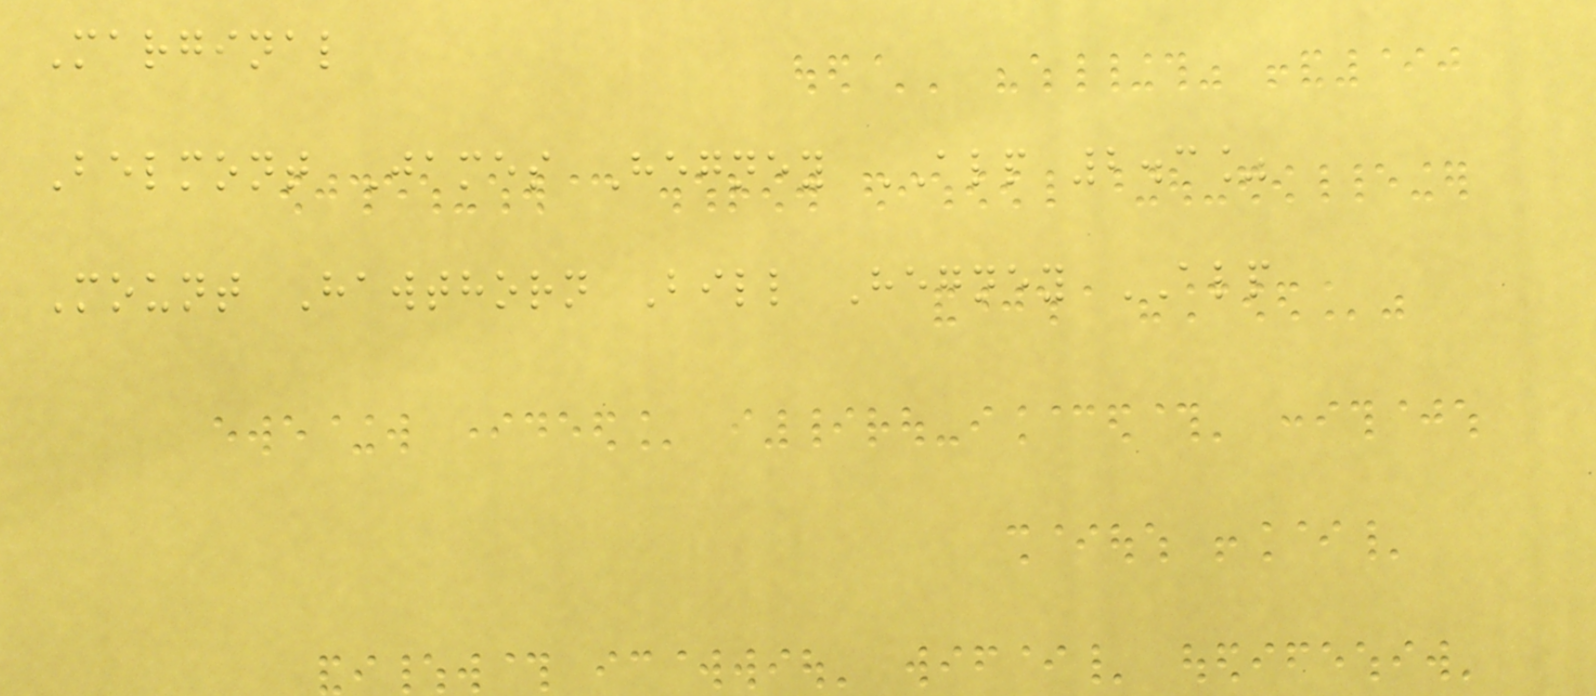Marginal
Belmont James Hegney ALP 2.3%
Mount Hawthorn Bill Hegney ALP
